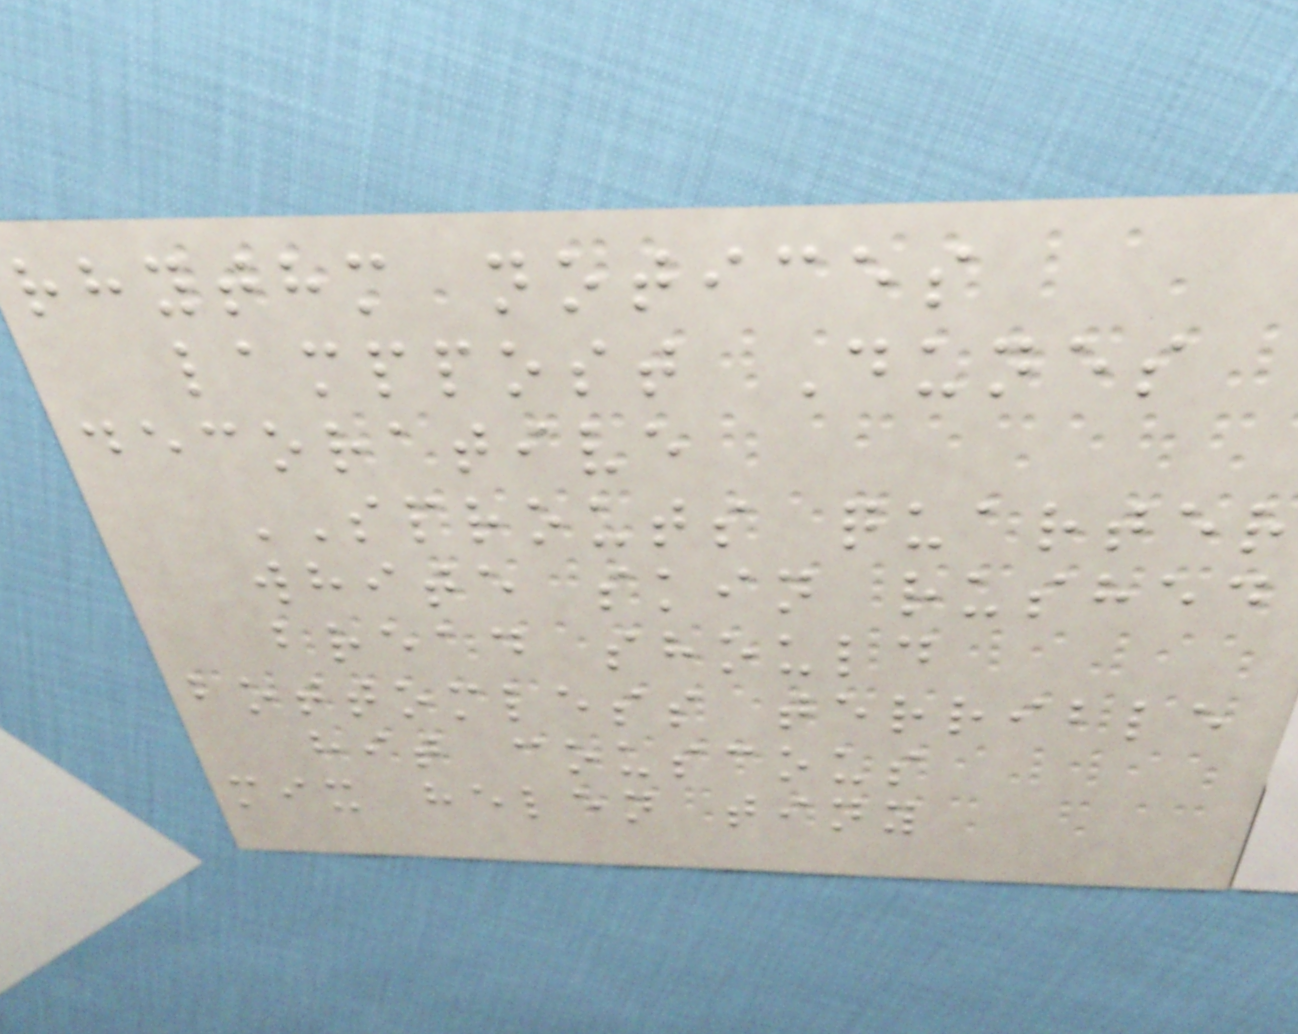rhythm notices
lamppost Dunes
decorative
SPROUTS quarter
white skin rushed
bread should
bottomless terrible
hit couscous
mix helen tiny
